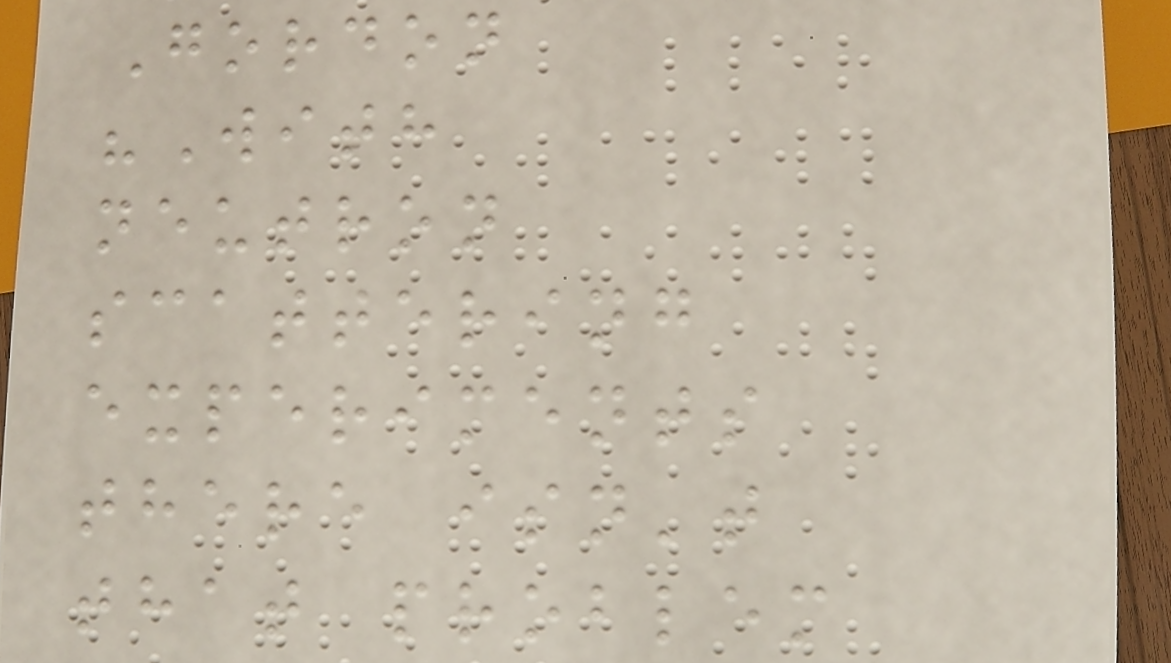Gordon
"With
neutron
scattering
experiments
there isn't
that problem
